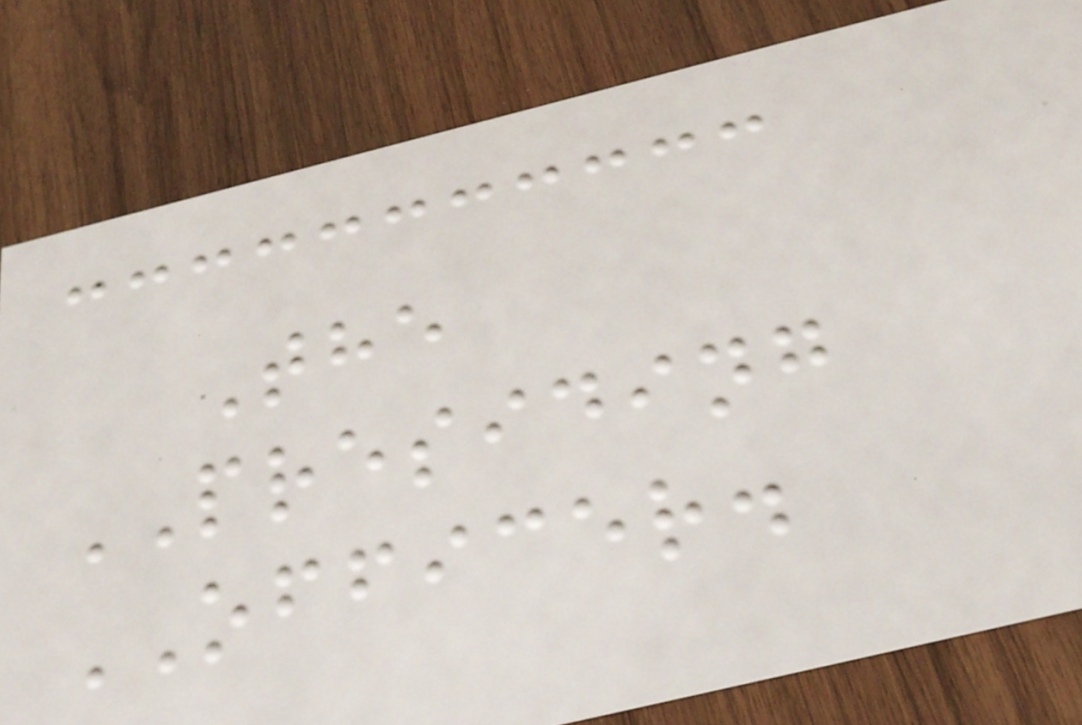The
PRESIDING
OFFICER.
